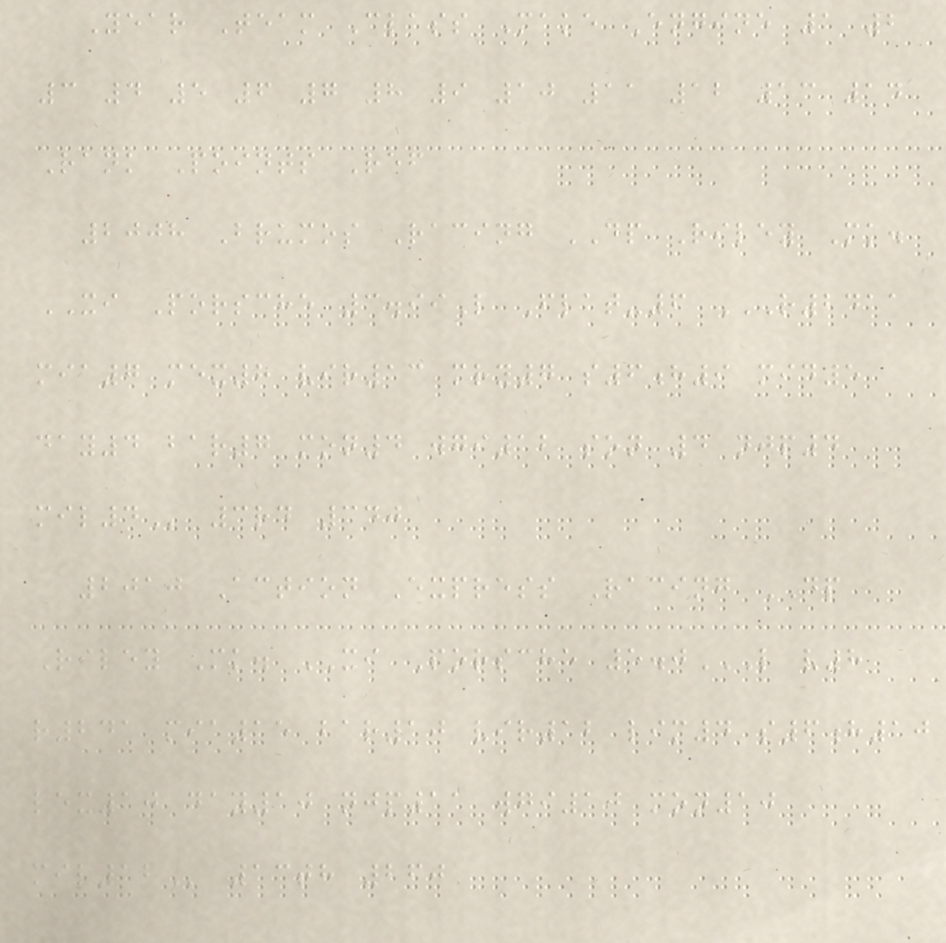Year Team Class Make Engine 1 2
3 4 5 6 7 8 9 10 11 12 13 14
Rank Points Ref
2008 Brumos Racing DP Riley Mk.
XI Porsche 3.99L Flat-6 R2411
MIA7 MEX8 VIR13 MRY7 S6H9 MID5
DAY4 BAR7 MON4 WGI12 SON 4 NJP4
MIL4 3rd 340
2010 Action Express Racing DP
Riley Mk. XI Porsche 5.0L V8
R241 MIA15 BAR10 VIR12 LIM4 S6H10
LEX10 DAY10 NJP11 WGI10 MON10
MIL12 13th 260
